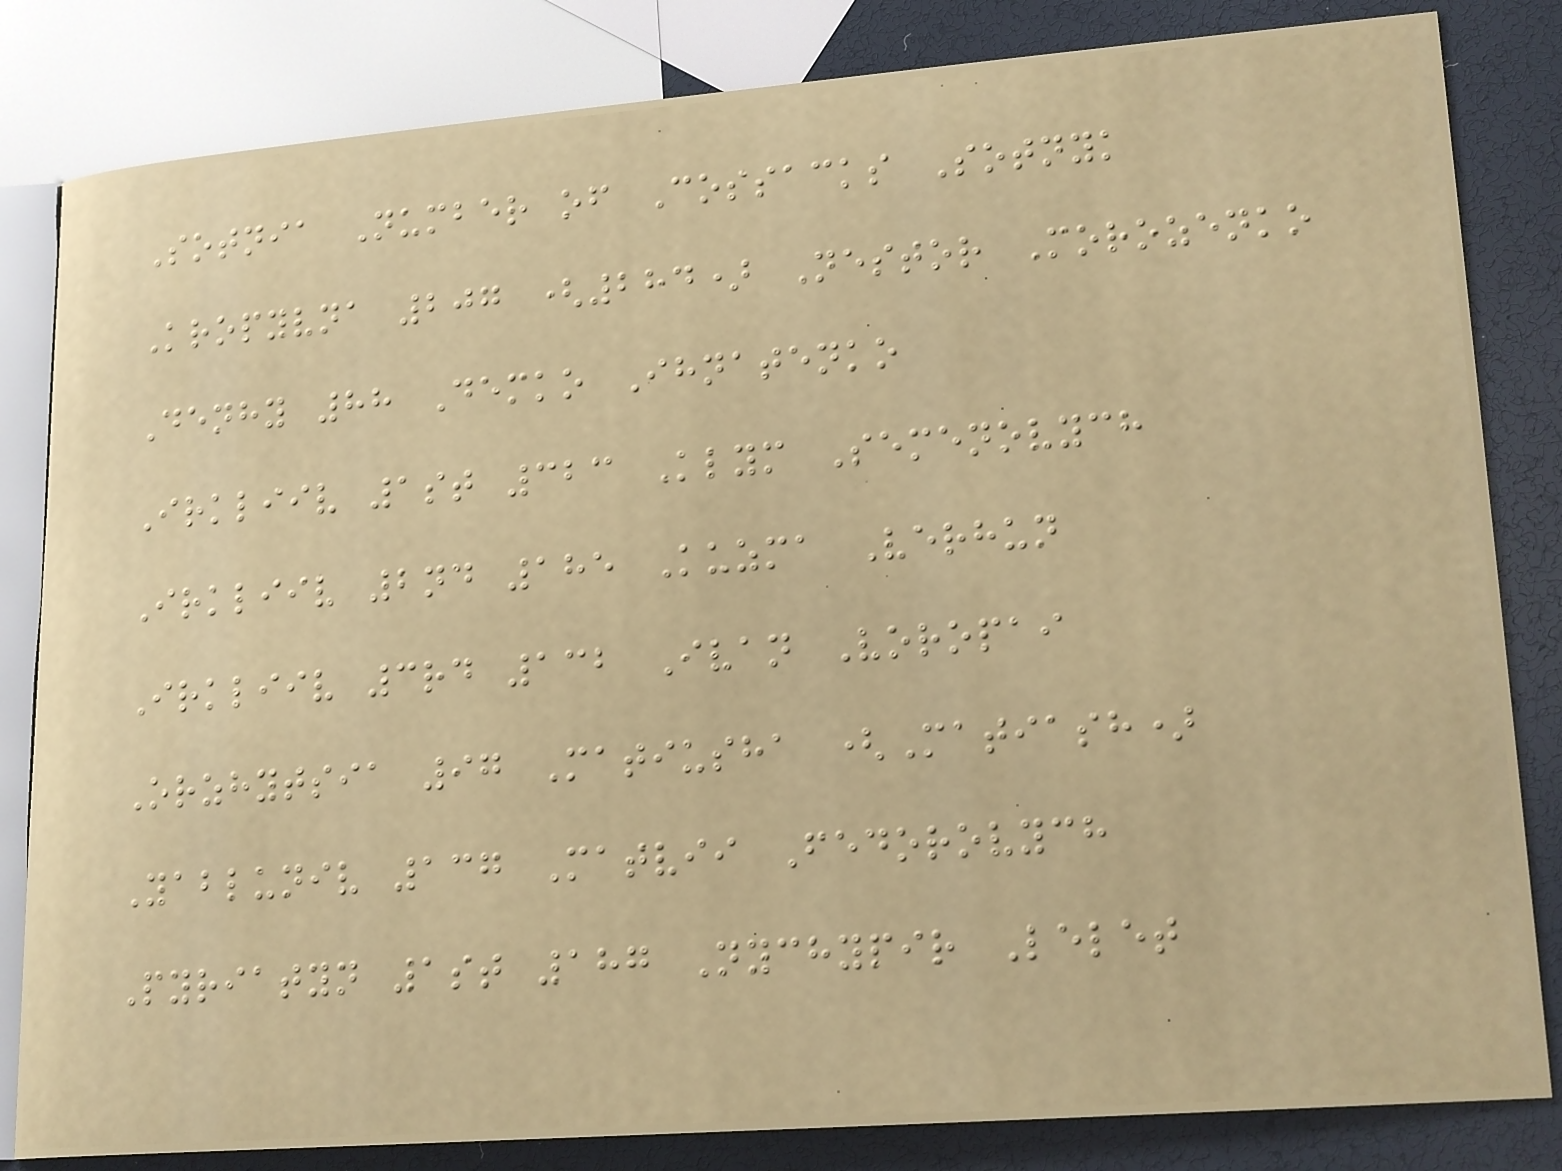Sotnia Number of Cossacks Sotnyk
Kropyvna 207 (284) Nestor Morozenko
Denhy 88 Demko Ihnatenko
Irkliiv 1st 323 Klym Semenovych
Irkliiv 2nd 185 Kuzma Verhun
Irkliiv 3rd 132 Ivan Voropai
Orzhytsia 97 Matiusha (Matiash)
Yabluniv 137 Matvii Fedorovych
Pyriatyn 1st 187 Nychypir Lelet
